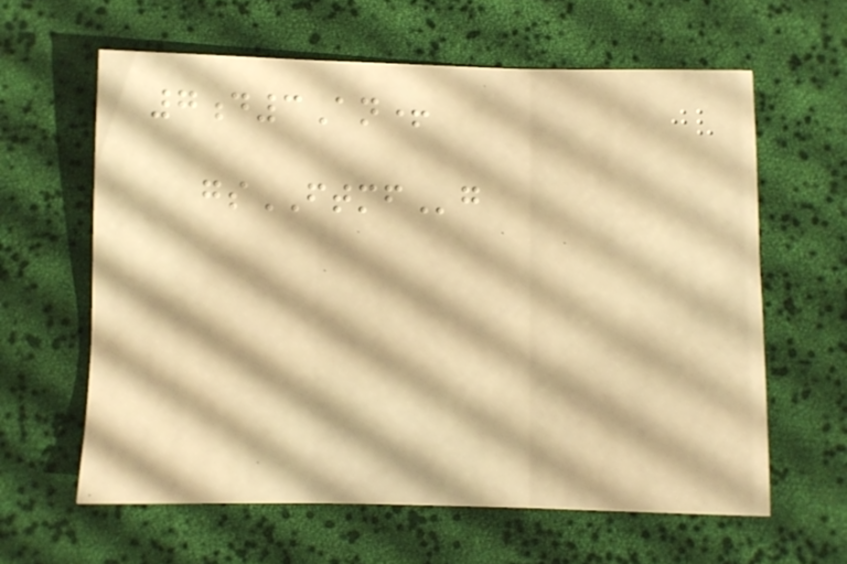7d3An+
gsFTMFg
